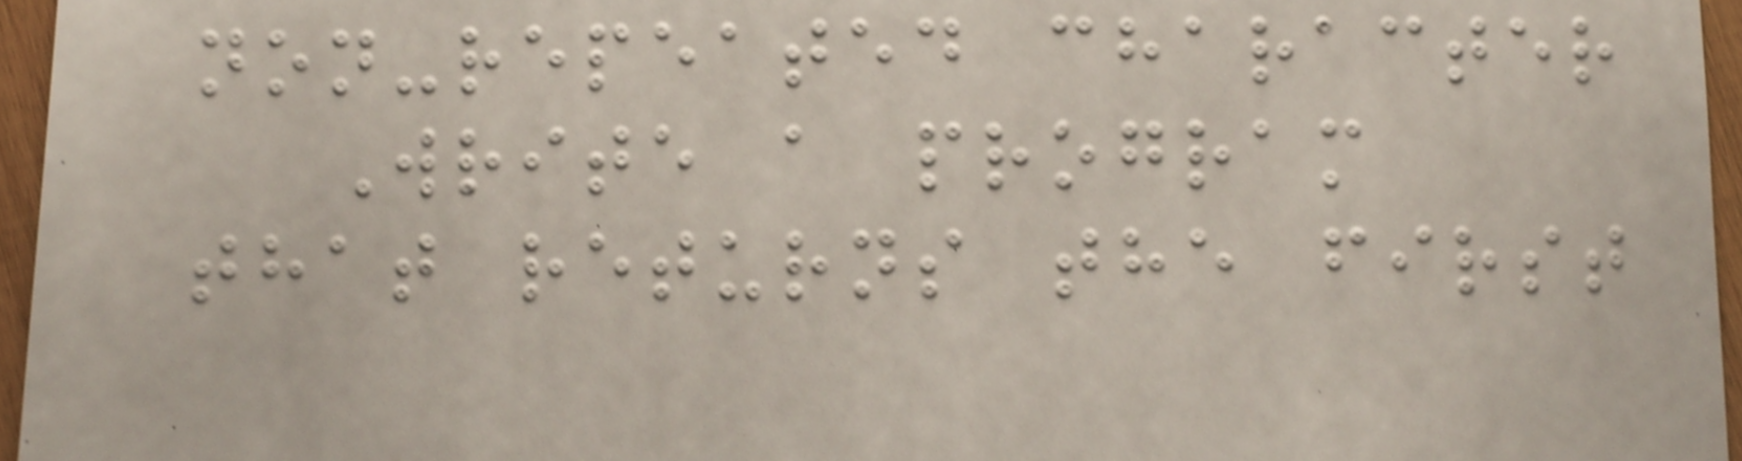non-repeated character
Write a program
that returns the first
